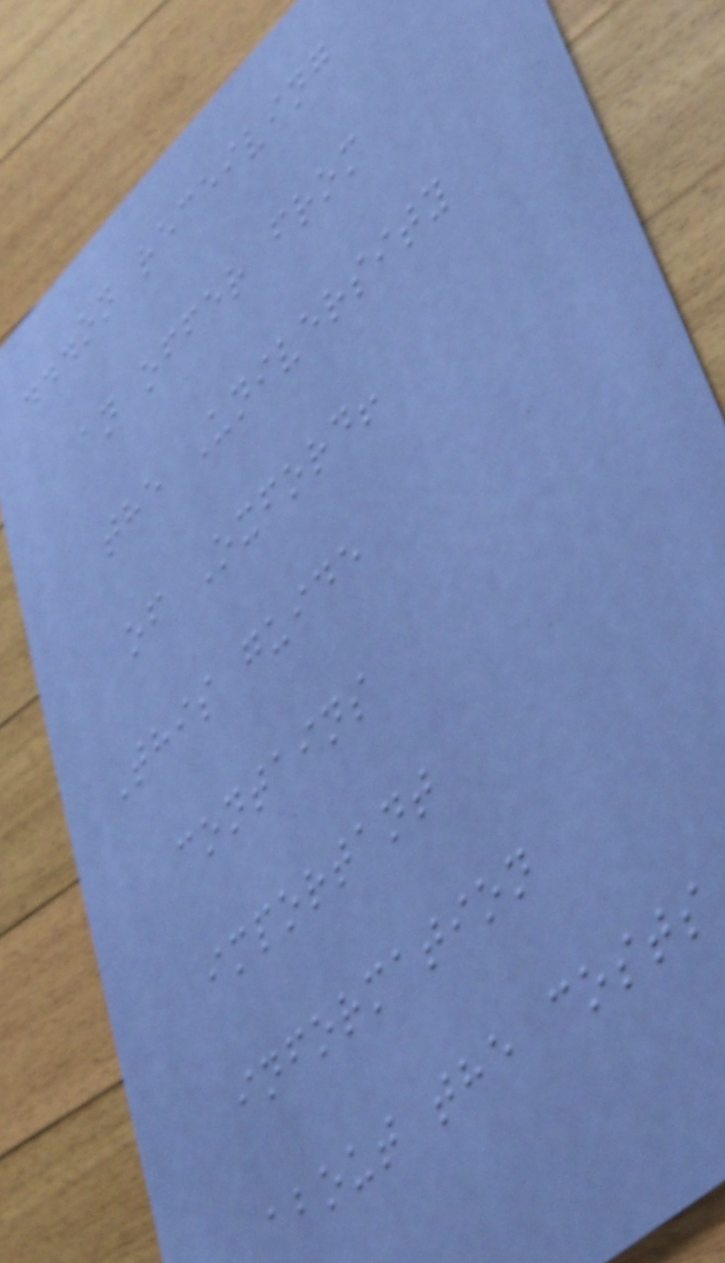...on receiving
an offer from
the University
of Oxford!
This guide
contains
important
information
about the costs
